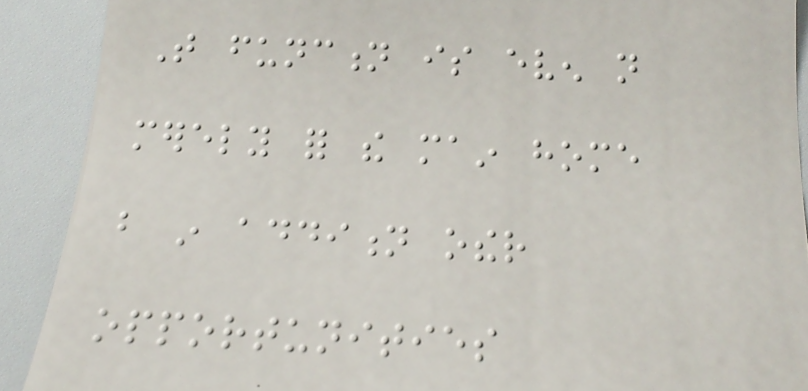That function is even not
merely for the main home
but in addition other
opportunities
